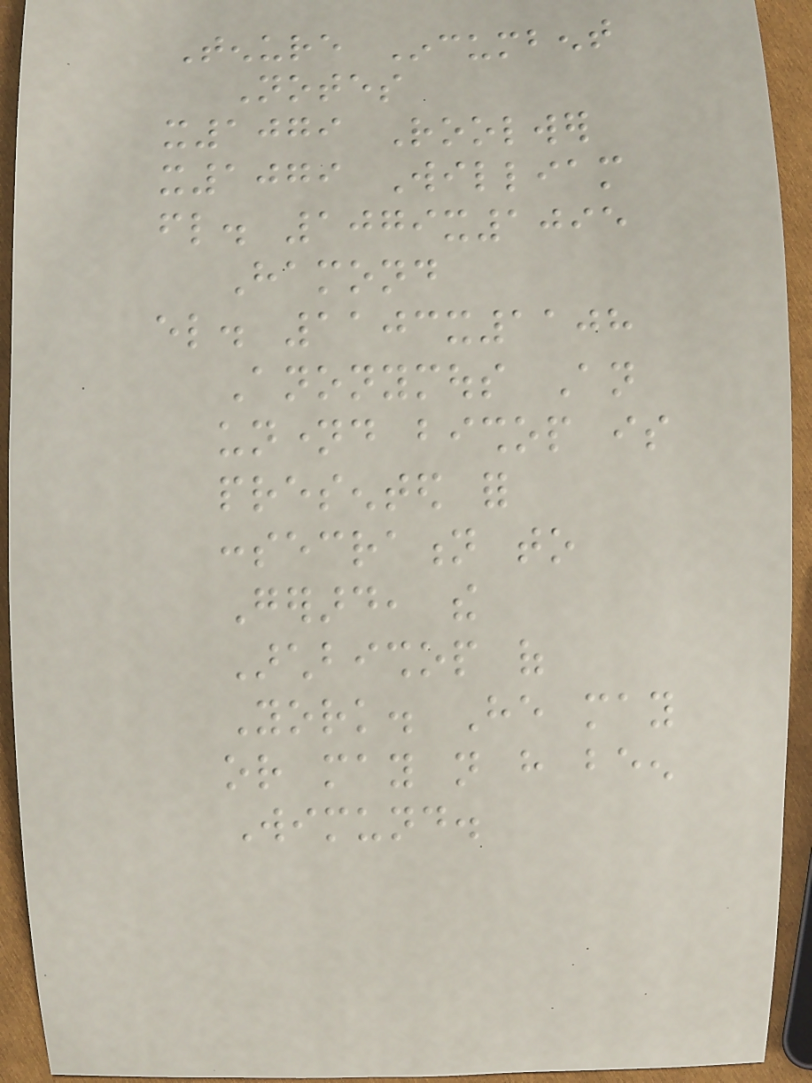Tenure Incumbent
Notes
x1079 Roolwer
x1079 William
fl. 1079x1095
Hamond
el. 1103x1108
Anonymous An
unnamed bishop is
presented for
consecration to
Gerard, the
Archbishop of
York. He may
or may not have been
Wimund.
